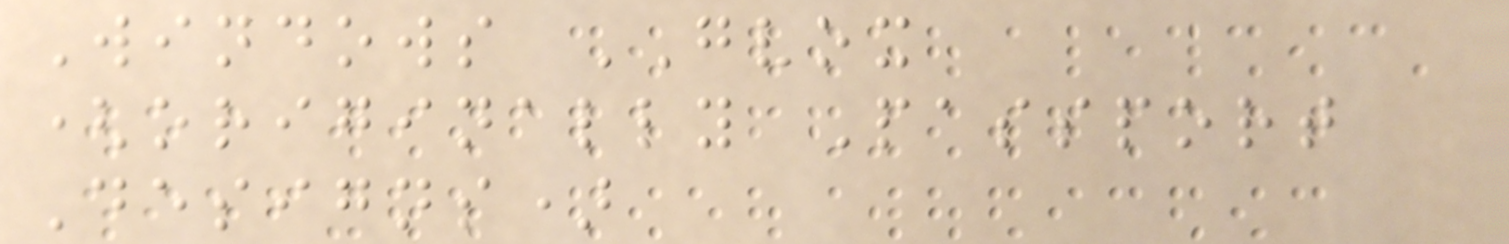Windows GVOX
(originally Passport
Designs)
